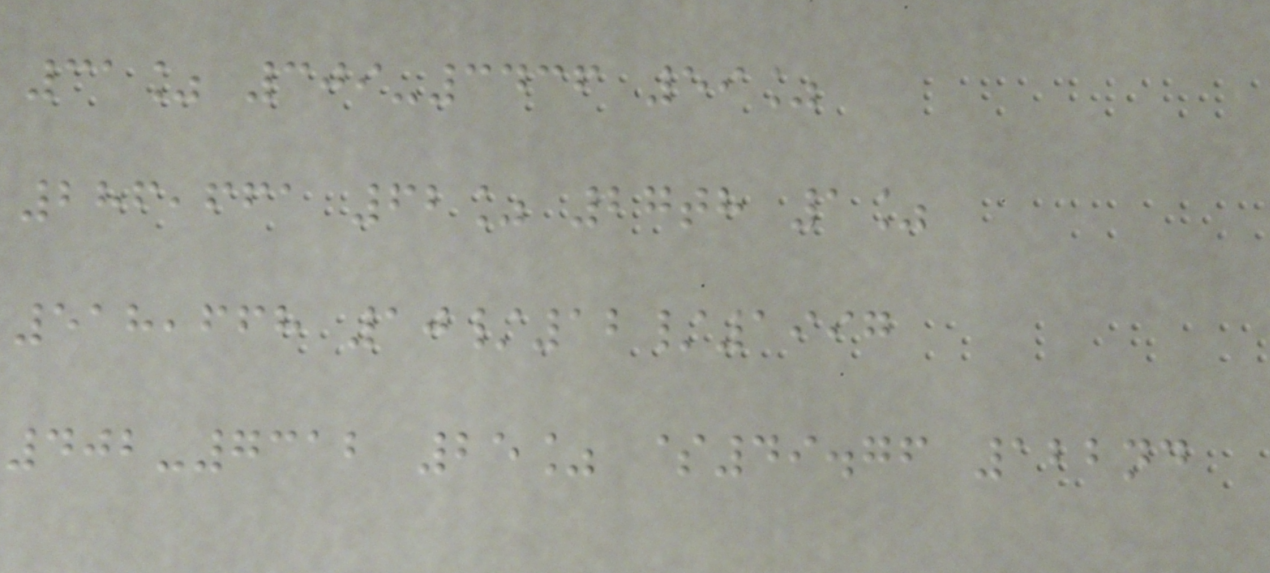31% 309-3436 59%
286,661 62% 27th 1%
518,668 10/12/1997
402-7312 25% $49.76 122nd
